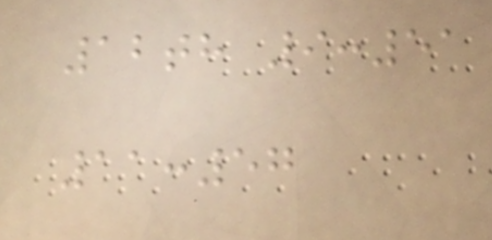12th 9:51
11:57
